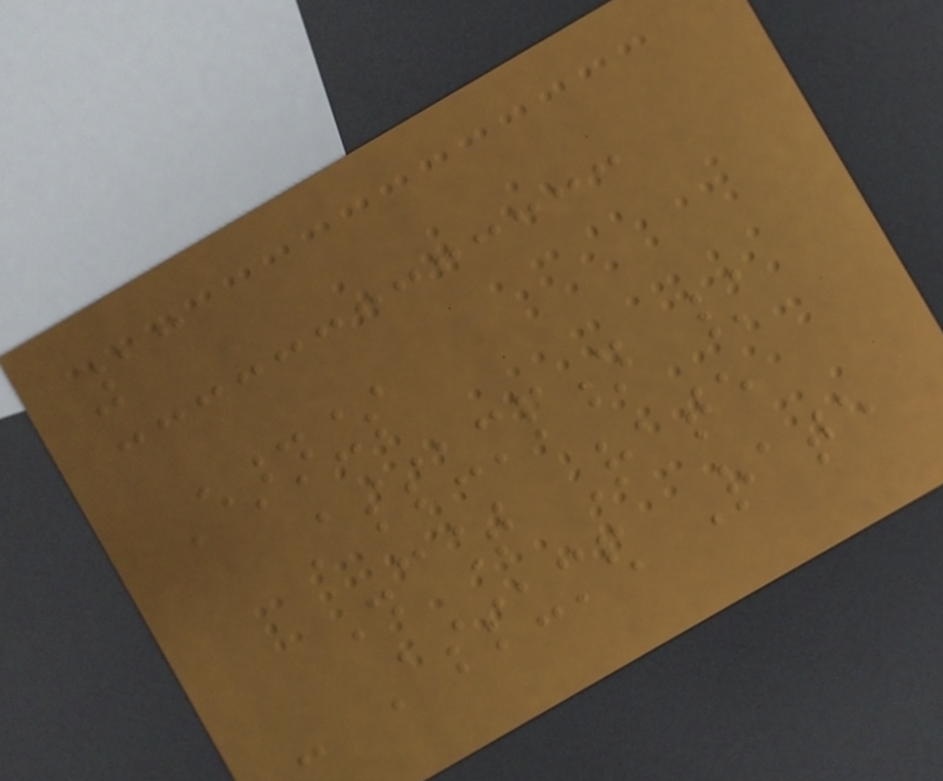13
Earnings
Assumption /
Discount Rate
- Assumed Rate
